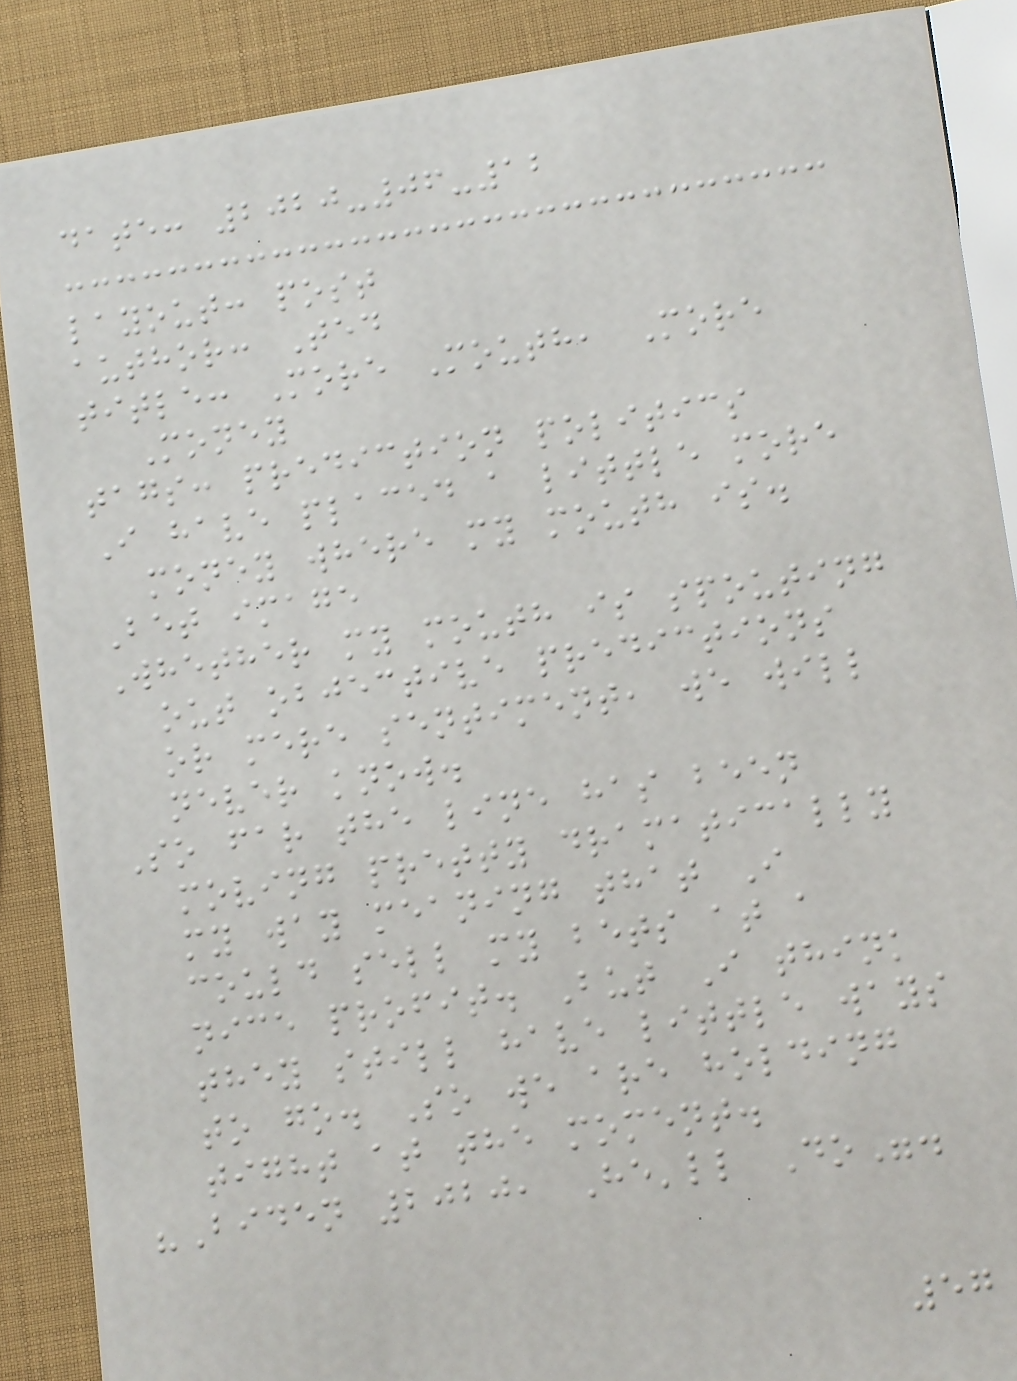date: 2020-06-12
layout: post
author: Ted
title: More Mouth, More
Money
tags: prediction politics
I have placed a little more
money where my mouth is.
Bet image
Whether my mouth is spouting
out objective predictions
or mere sentiment, we will
never know.
So far the line has been
moving pretty dramatically
my way meaning that I
could sell my bets at a
nice profit. But I think
they still have little ways
to go. So we are holding
tight at the moment.
"Biden 2020, He'll Do".
57
